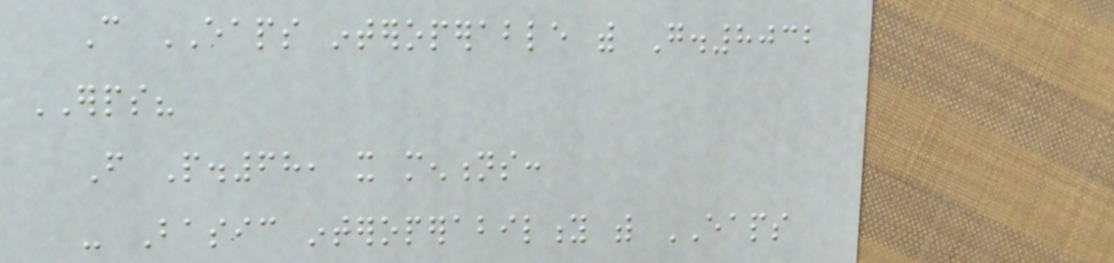Can EAPS interoperable with G.8032
ERPS?
From P.68, it mentions:
- Basic interoperability with EAPS
